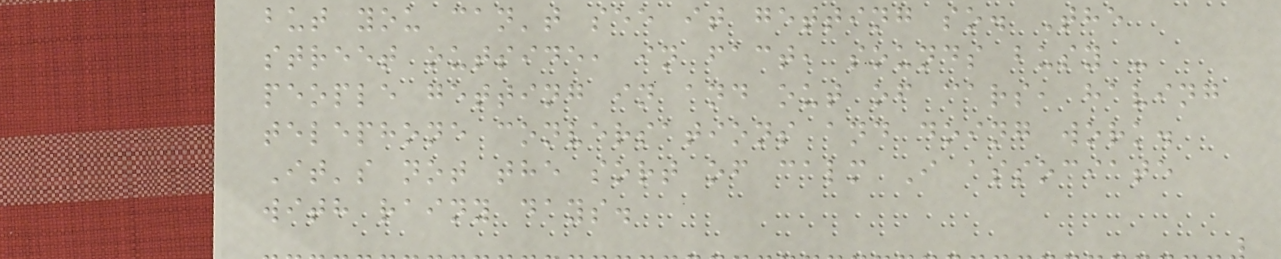but you can't see it getting so. The
street outside, in fact, sounds busy -
people getting in and out of cars, having
telephone conversations and doing work.
It's not the sort of calm I associate
with rainy days.
